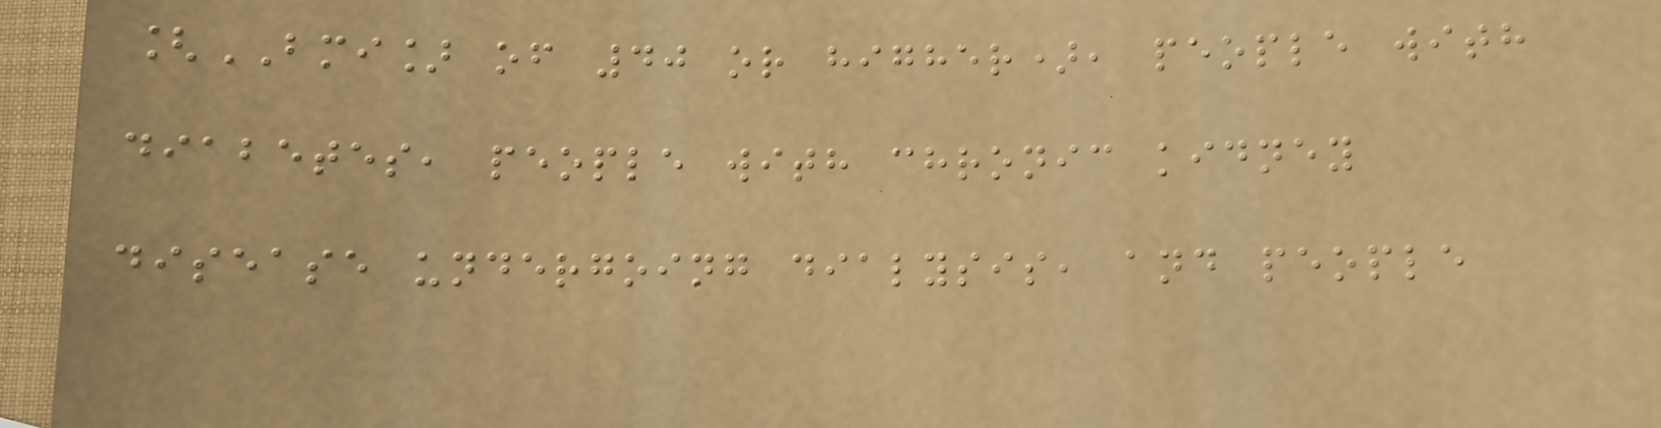[BMI] of 40 or higher), people with
diabetes, people with chronic kidney
disease undergoing dialysis, and people
